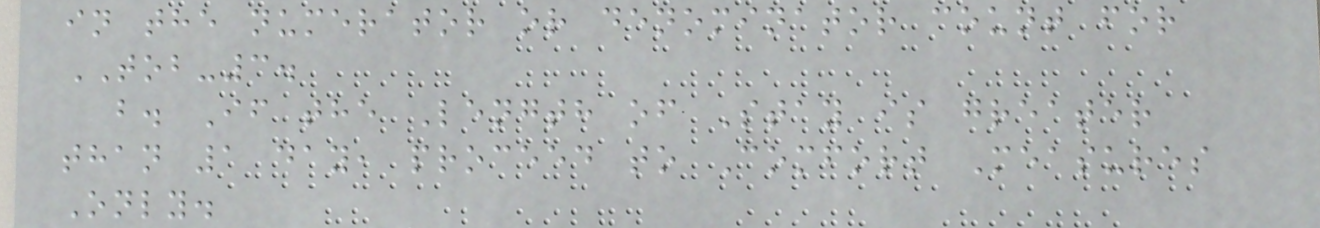in the numerator or denominator count for
TOB-3.
b. If the Length of Stay is greater
than 1 day, proceed to Comfort Measures
Only.
